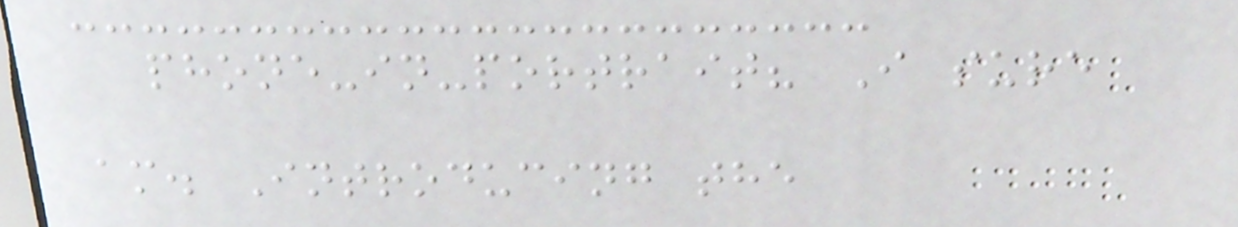phone-in-portrait? I sure
am. Introducing the
